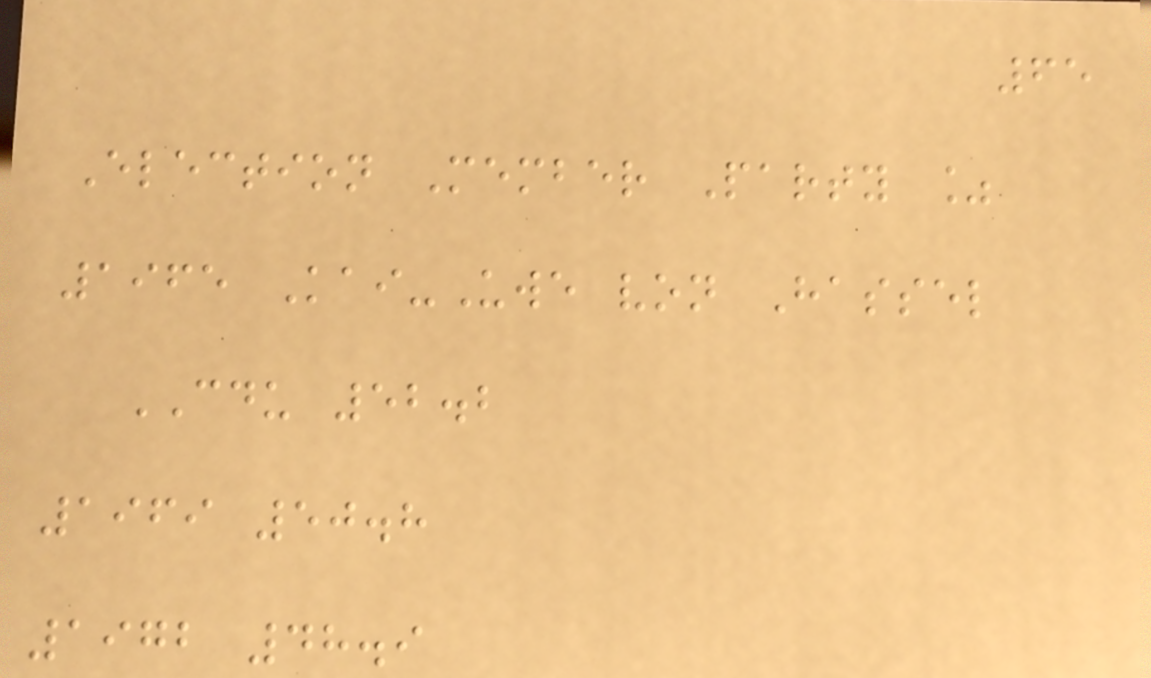65
Election Member Party %
1965 Kai-Uwe von Hassel
CDU 52.2
1969 50.8
1972 48.9
